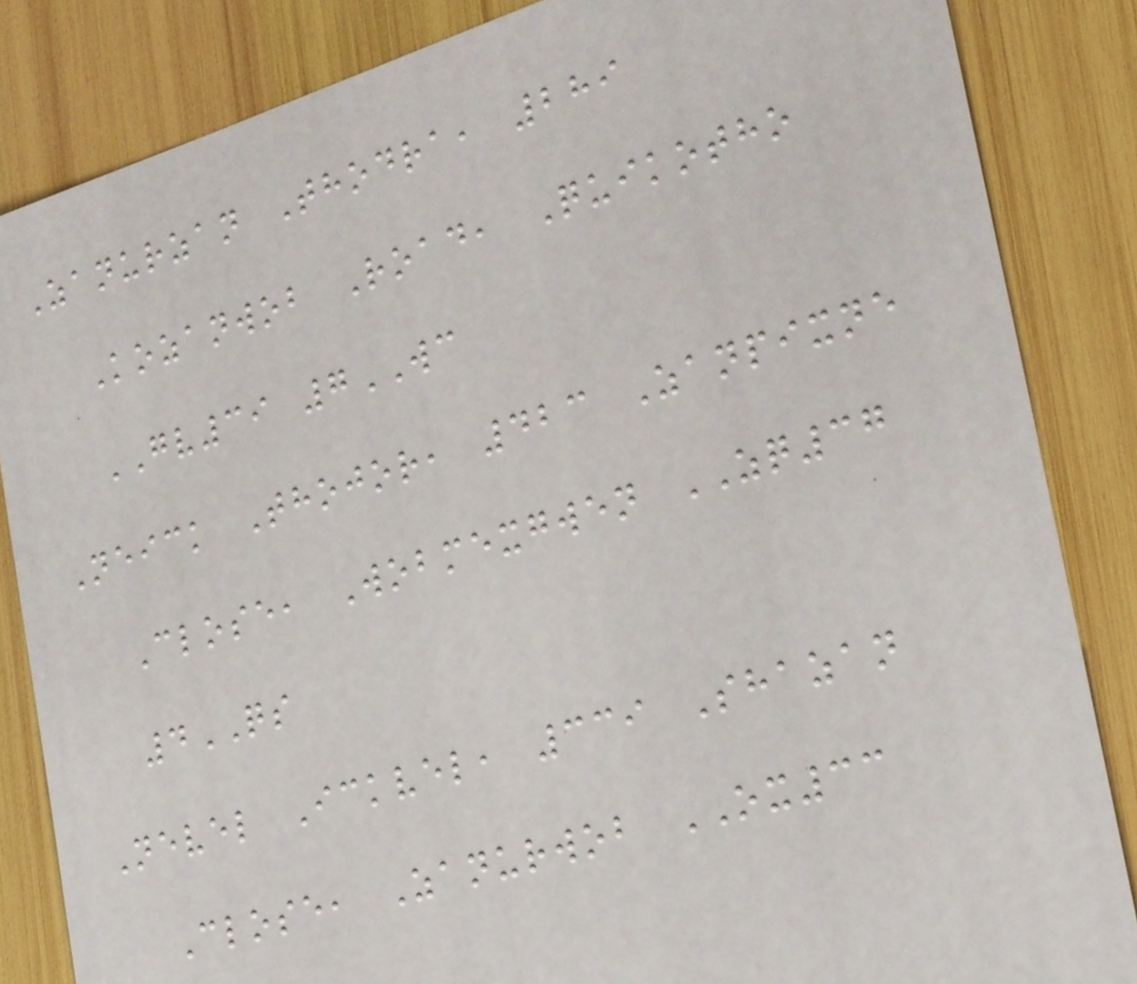Zanurzan Thodra, 289
Kozanwob Road, Quikotho
GV39 7WC
Neick Thojor, 423 Zanpixne
Close, Wobmexgwen ZQ37
4QS
Nevel Ickvel, 339 Shazan
Close, Zanurwob OX33
